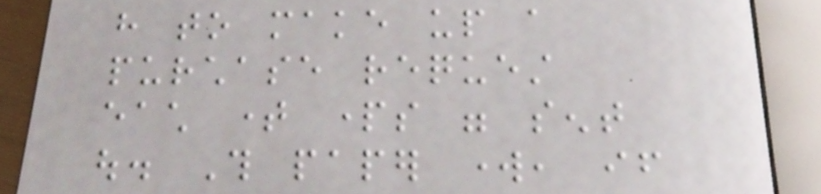have to make up a
purchase request
each time parts were sent
out. This paper work, if
